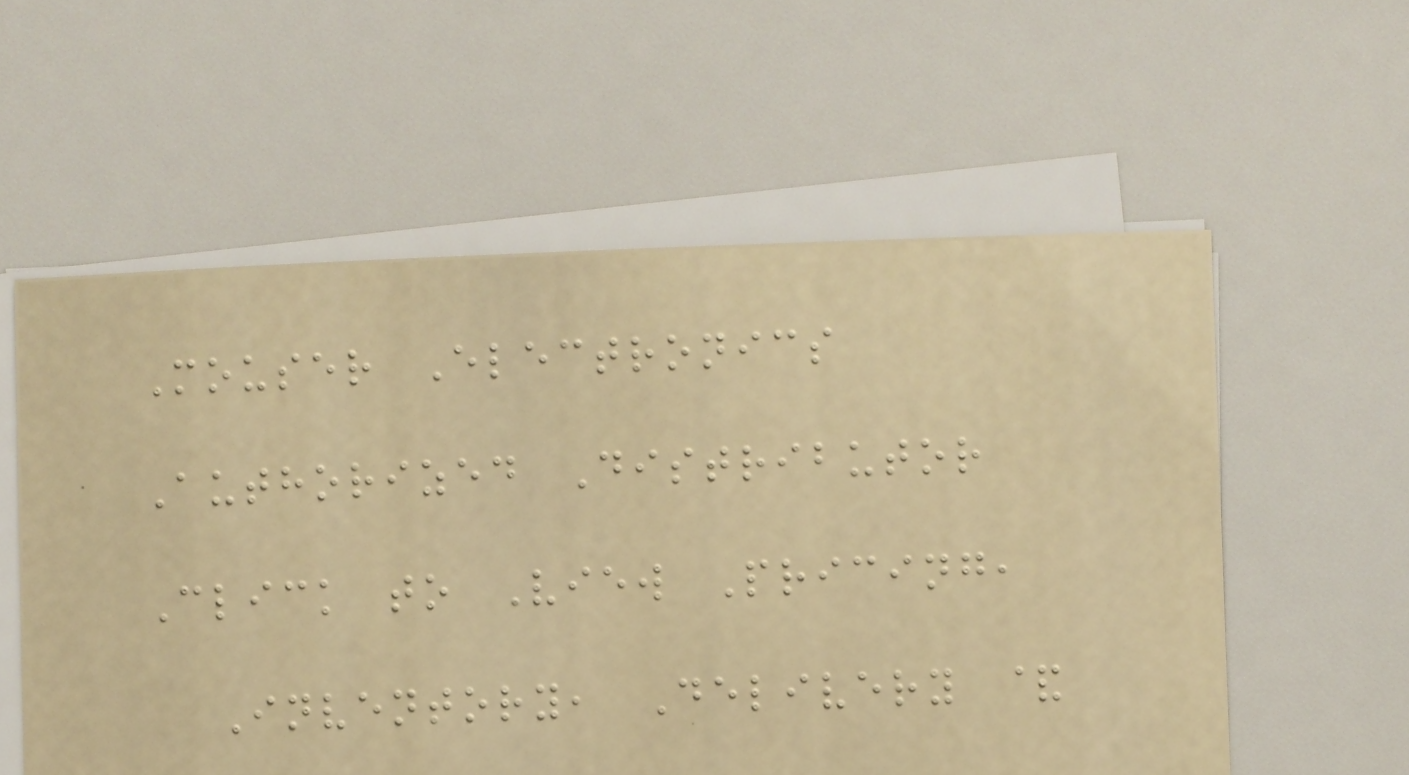Mouser Electronics
Authorized Distributor
Click to View Pricing,
Inventory, Delivery &
